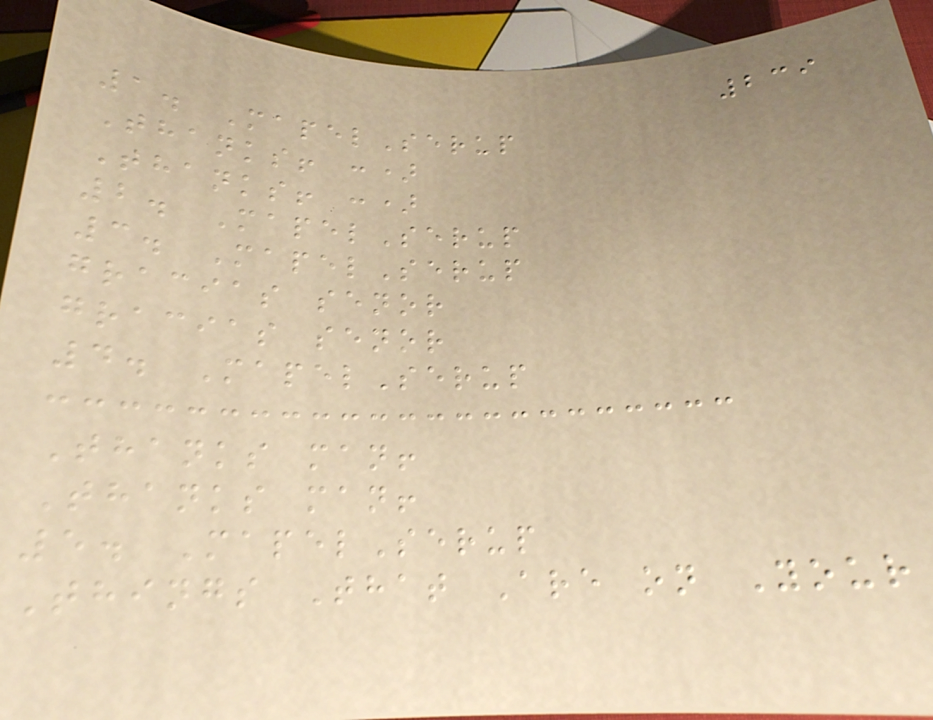239
1. MapelSerup
Thanks! :)
Thanks! :)
2. MapelSerup
3. MapelSerup
gracias senor
gracias senor
4. MapelSerup
Thanks man!
Thanks man!
5. MapelSerup
Things That Are on Your
